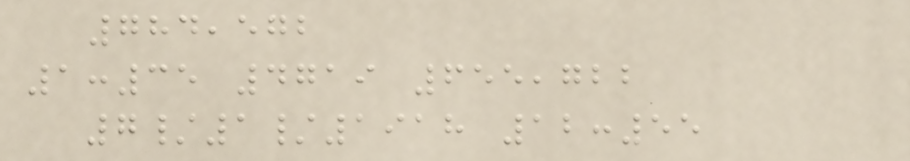784,572
1:35 4719 655,722
7/1/1918 12:55
